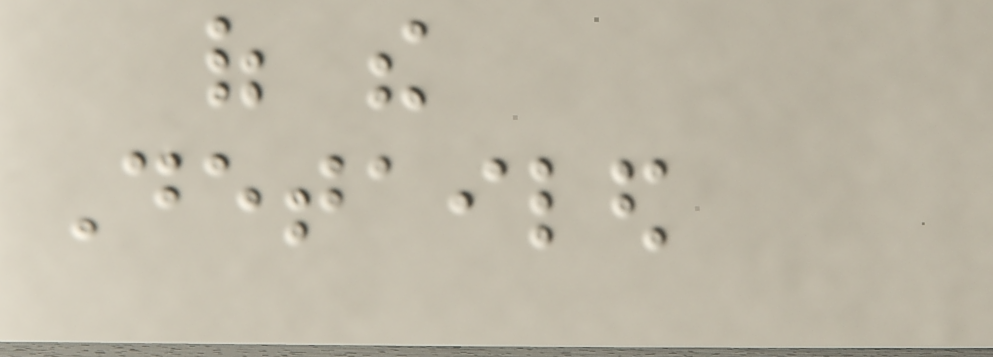of the
Detailed
